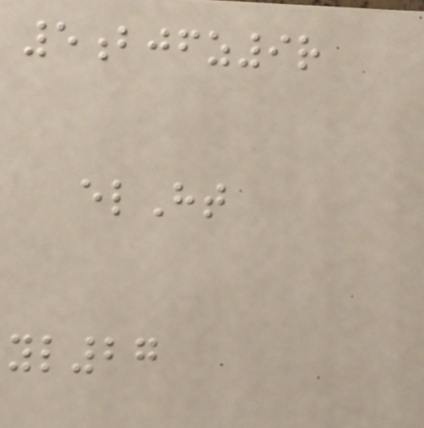5bjfz9r
elHt
yl27
